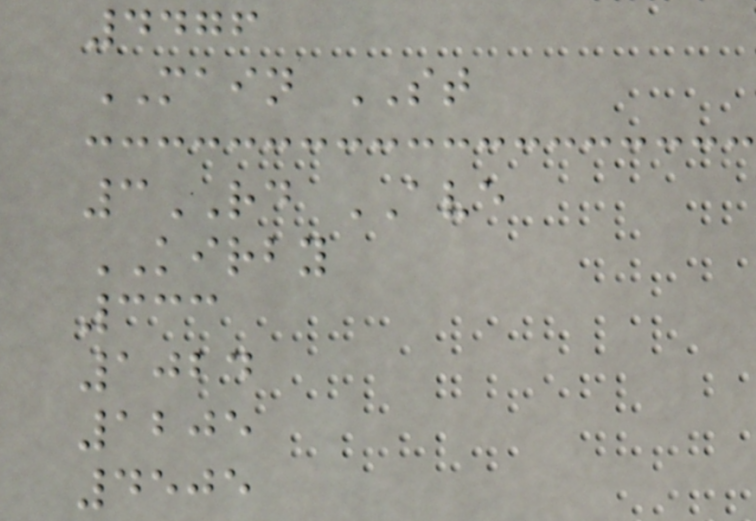4476
MAIN ST
3RD AVE
KIRBY
333
1024
1205
4505
